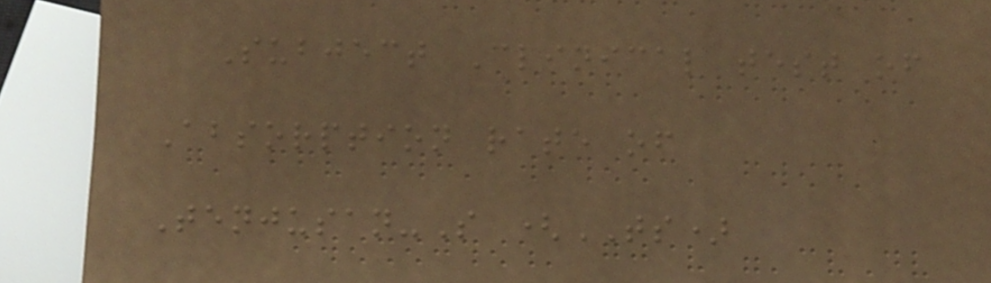Subject Clinical test of
Absorption rate of
Tenjusan-S (TS)
